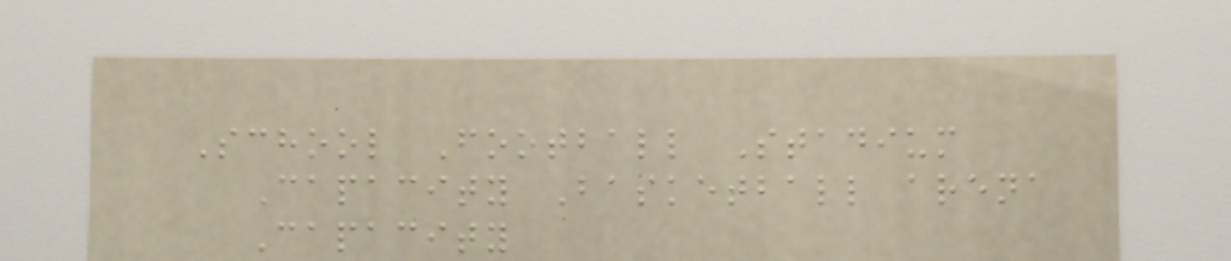School Football Stadium
Capacity Basketball arena
Capacity
